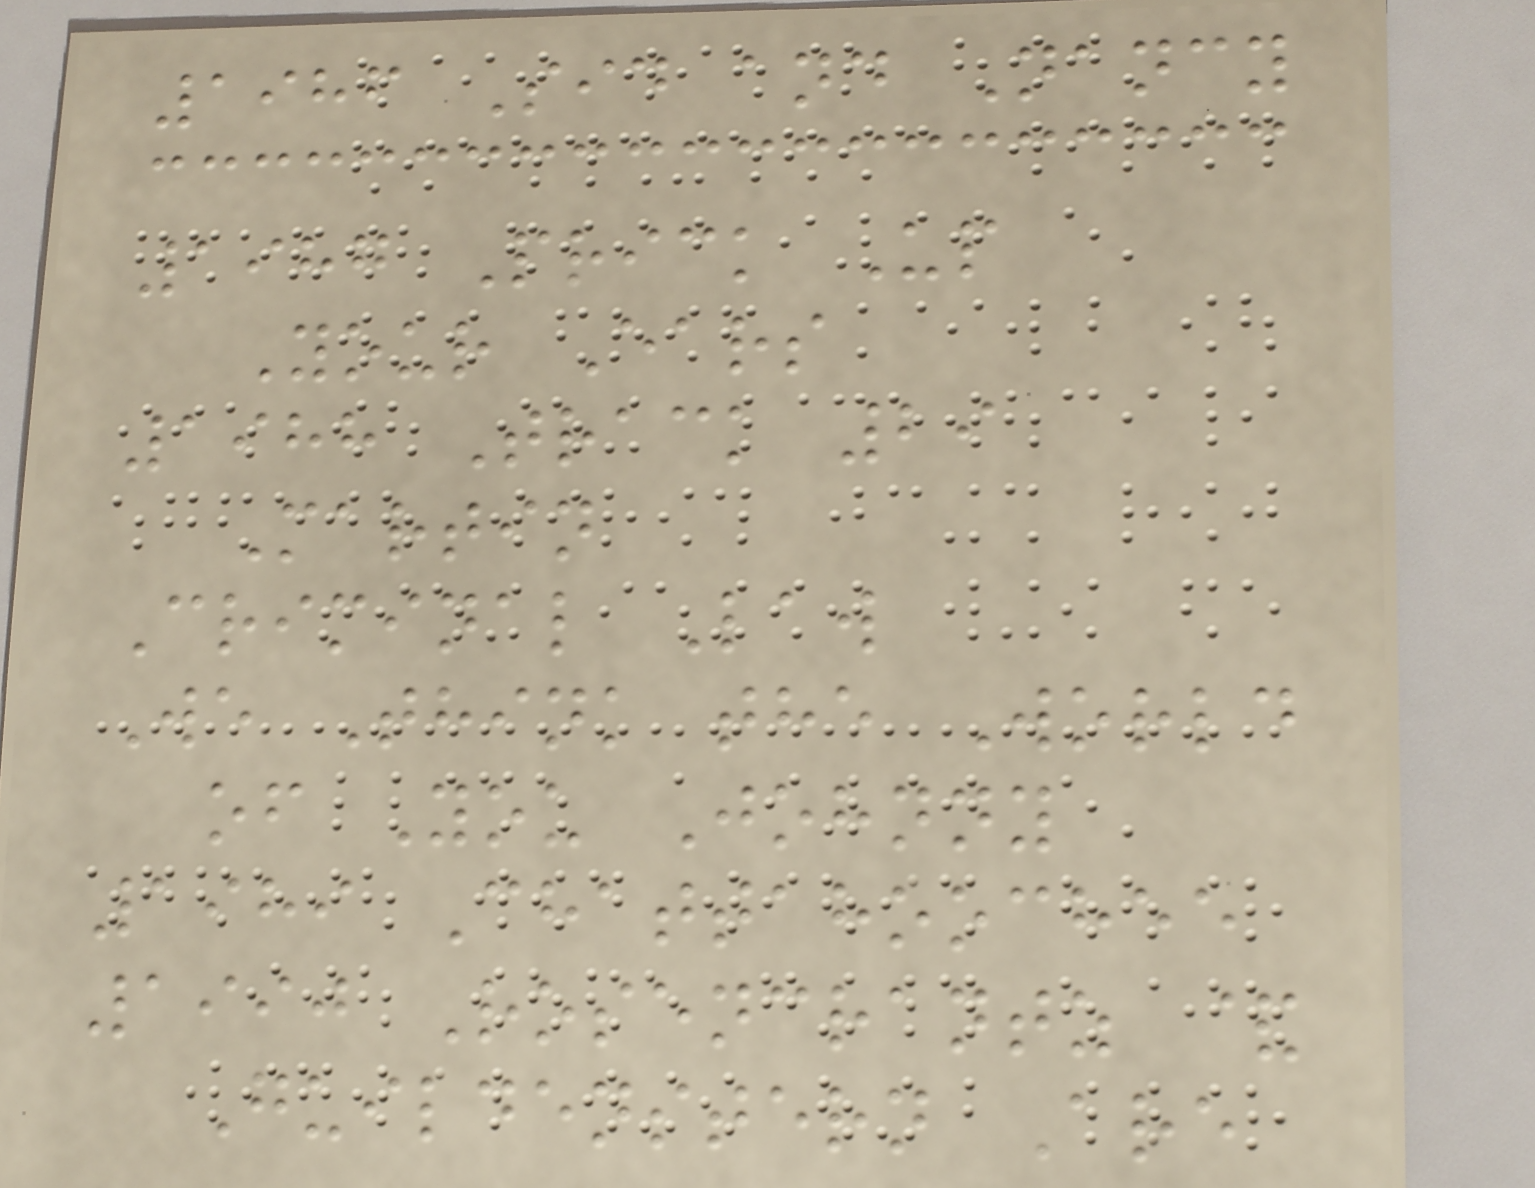1986 Sid and Nancy
1987 Prick Up
Your Ears
1988 Track 29
Martin
Criminal Law
We Think the World
of You Johnny
1989 Chattahoochee
1990 Rosencrantz &
Guildenstern Are
